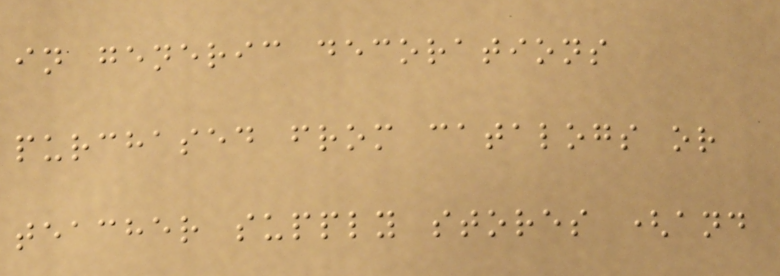in generic decorations
purchased from catalogs or
teacher supply stores (and
